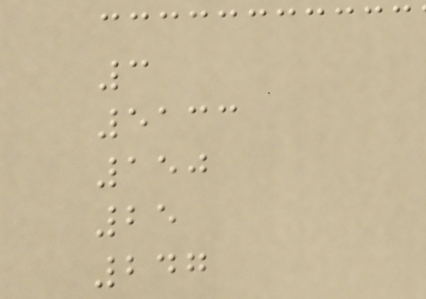3
5133
150
25
247
